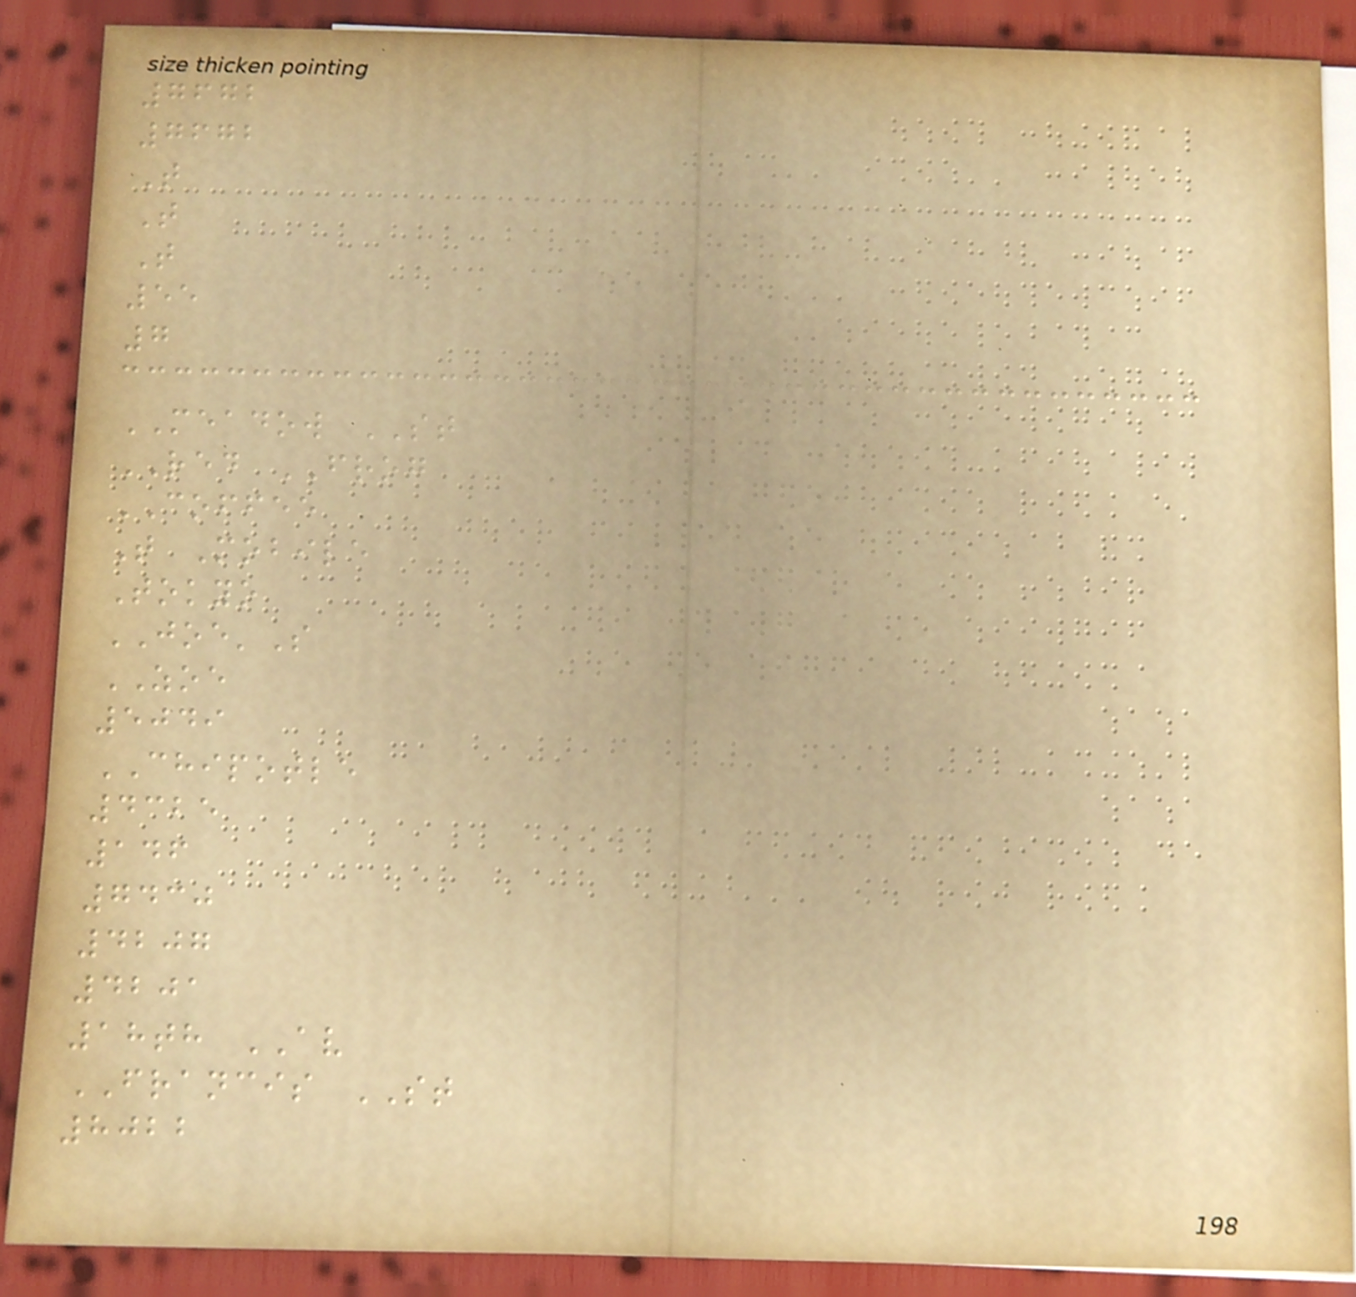7672
7672
T
T
T
55
7
MEADOW ST
RED FROG
COFFEE
T Mobile
Tokyo
JOE'S
ZOE
5049
CHIPOTLE
4325
146
7430
4207
4201
18th AV
FRANCIS ST
8022
